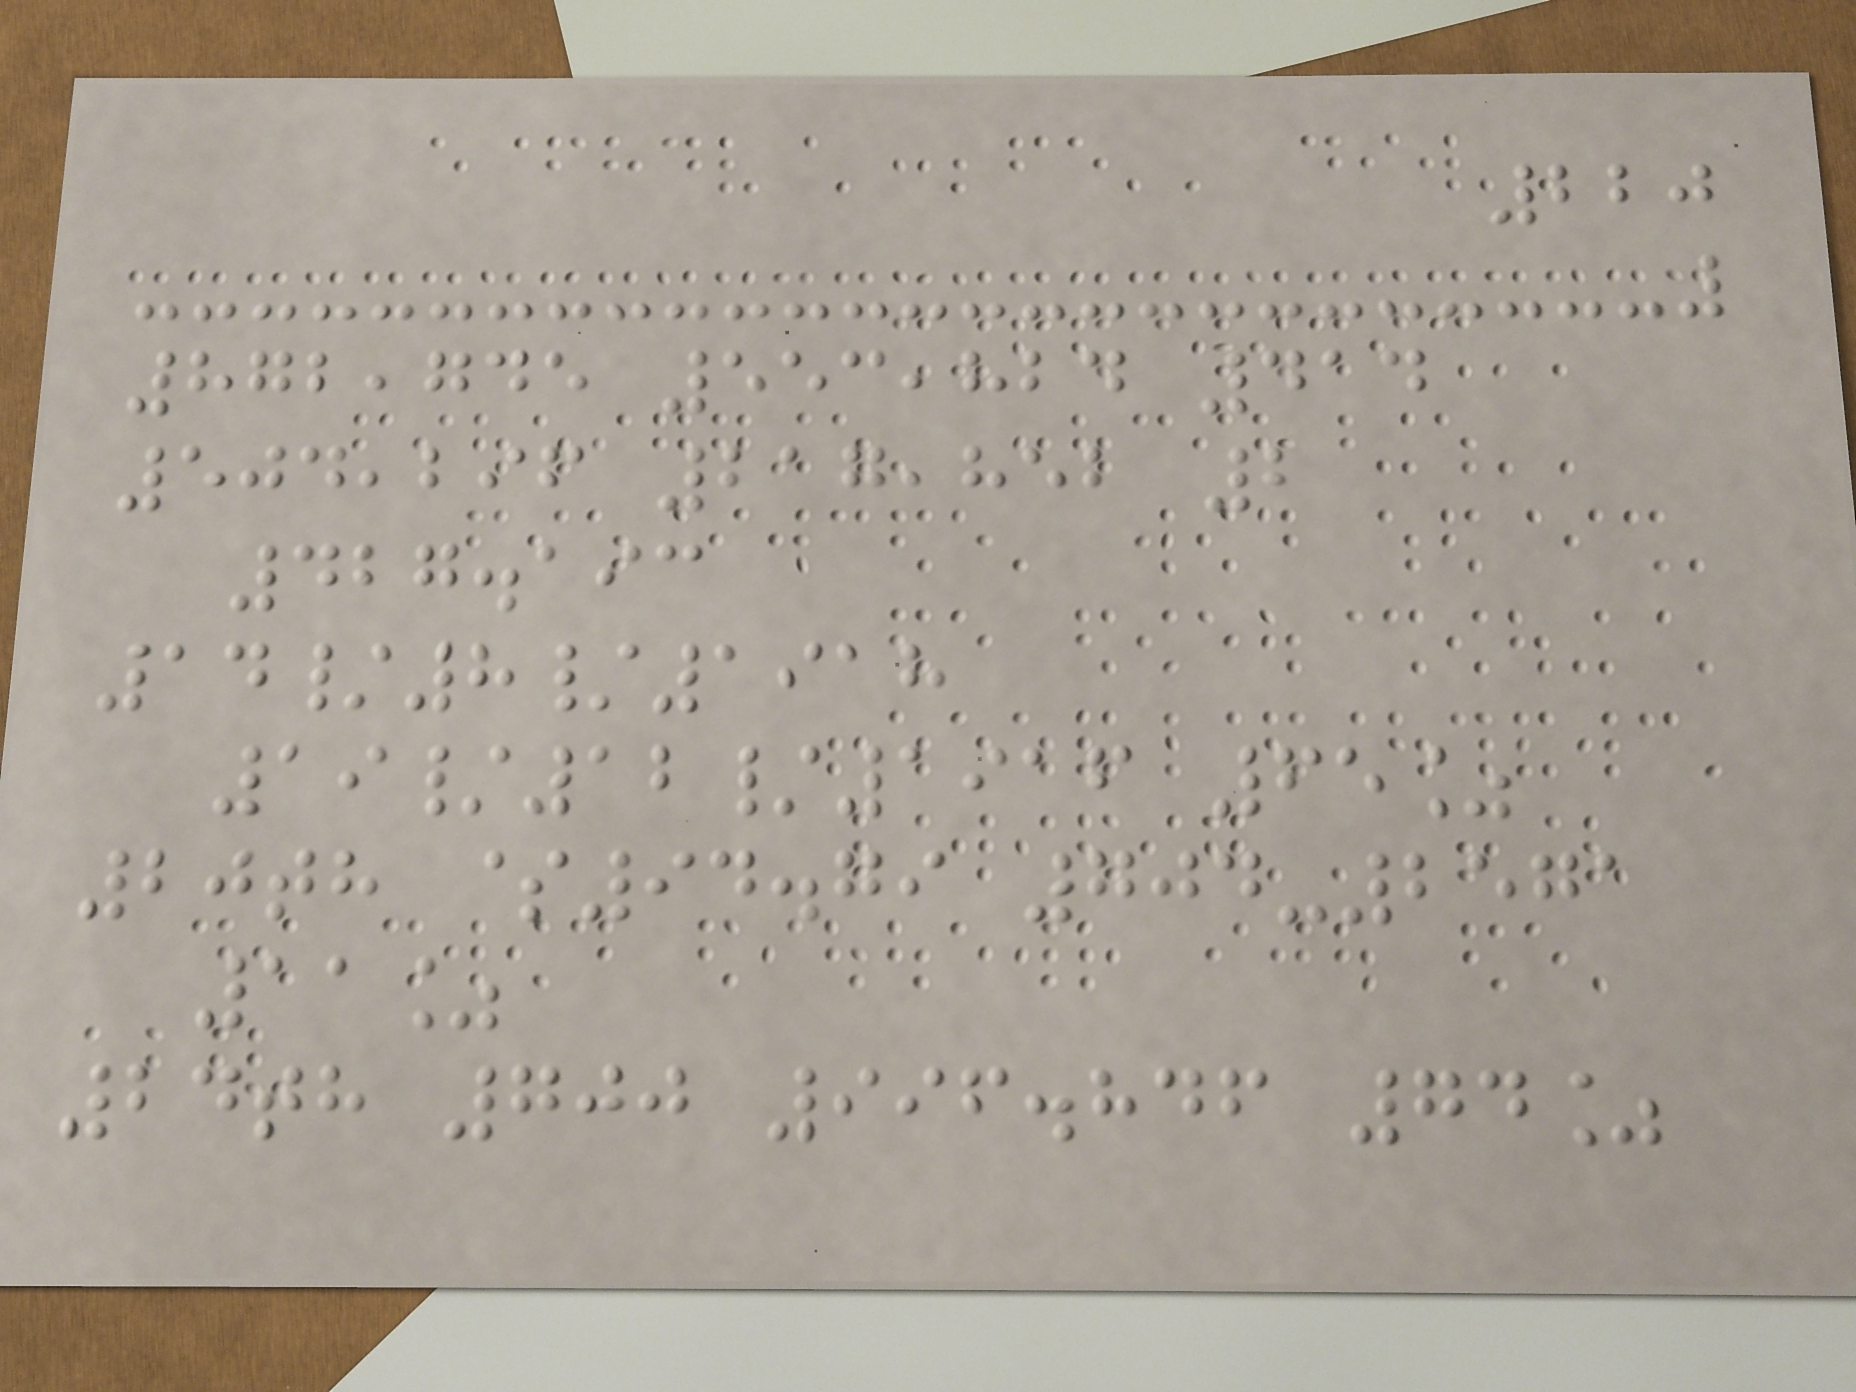220
872,745 553,824 414
504,296 217,852 2
427.193
14/8/1918
19/12/1916 65%
20th $94.79 704-2571
11%
24th 700 996.846 74%
